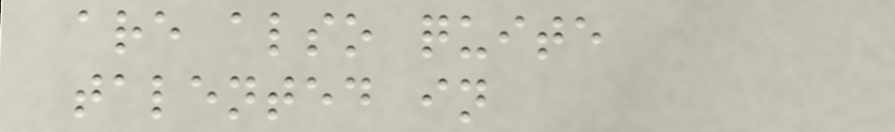are also quite
talented in
